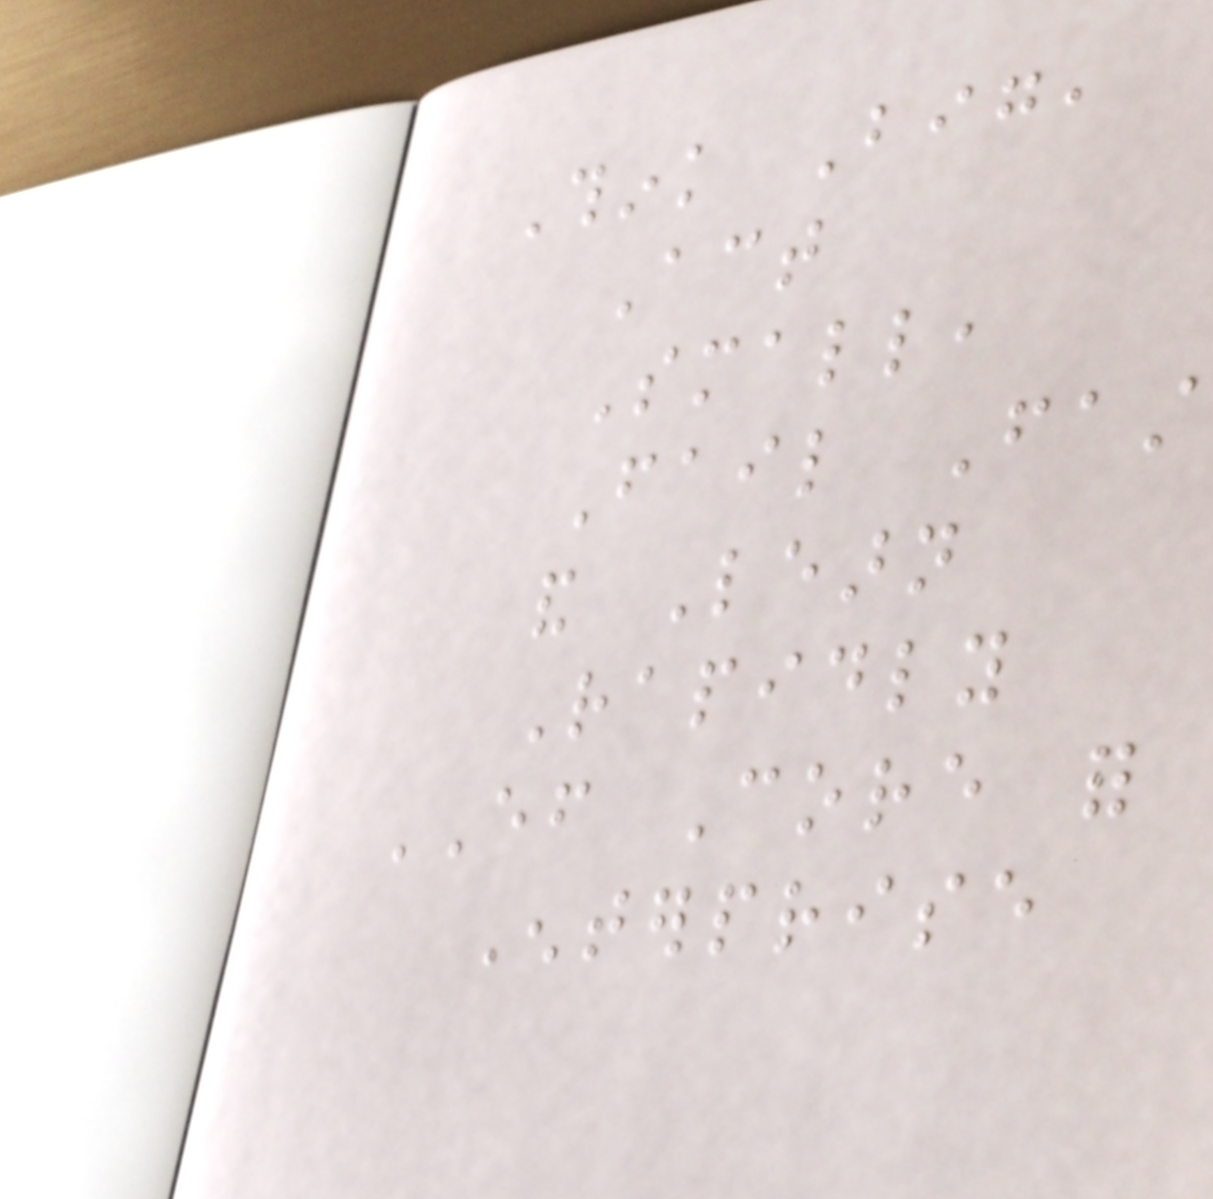Think Big,
Act
Small,
Fail Fast
and Learn
Rapidly
EF Core for
Enterprise
